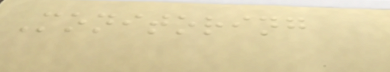Monitoring
